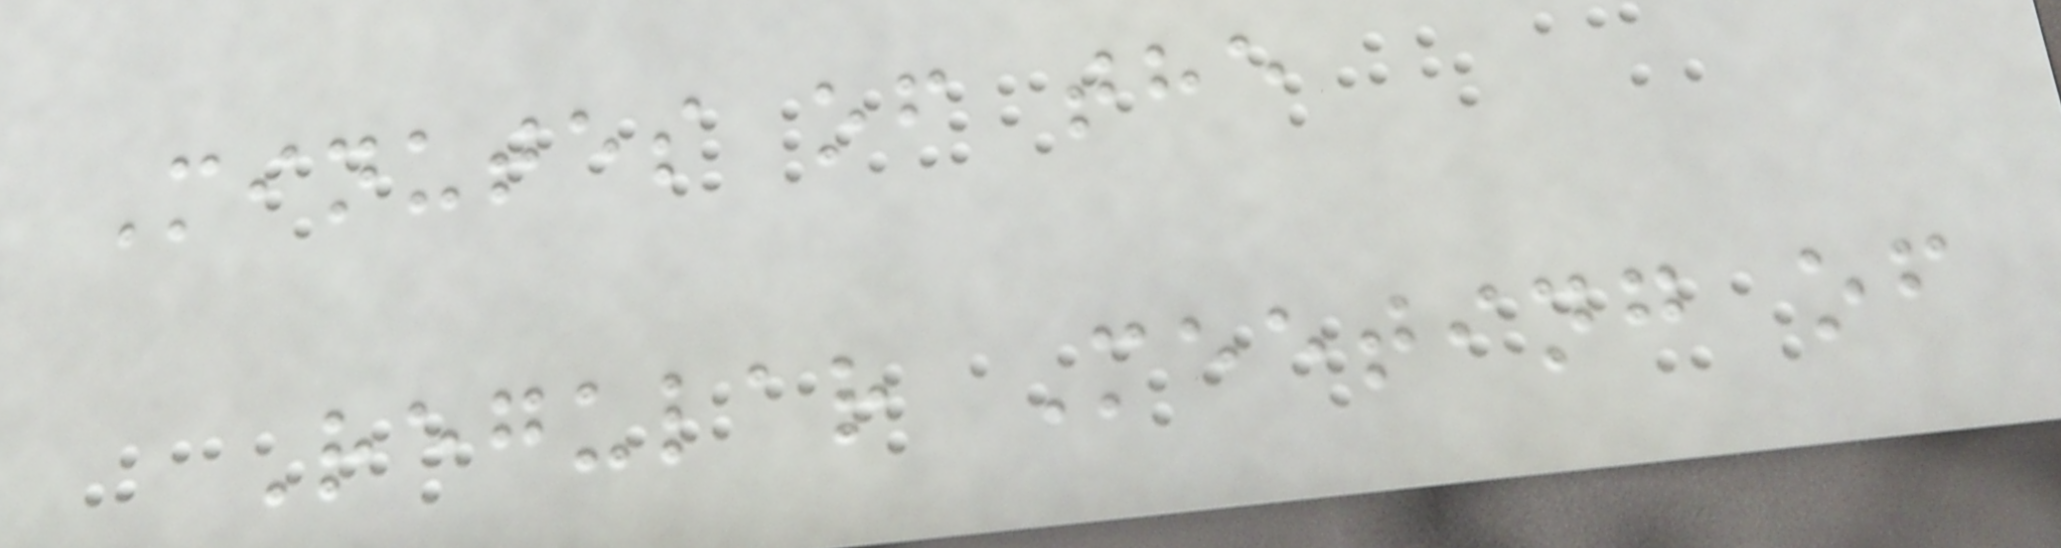Minutes of the
Regular Meeting of
